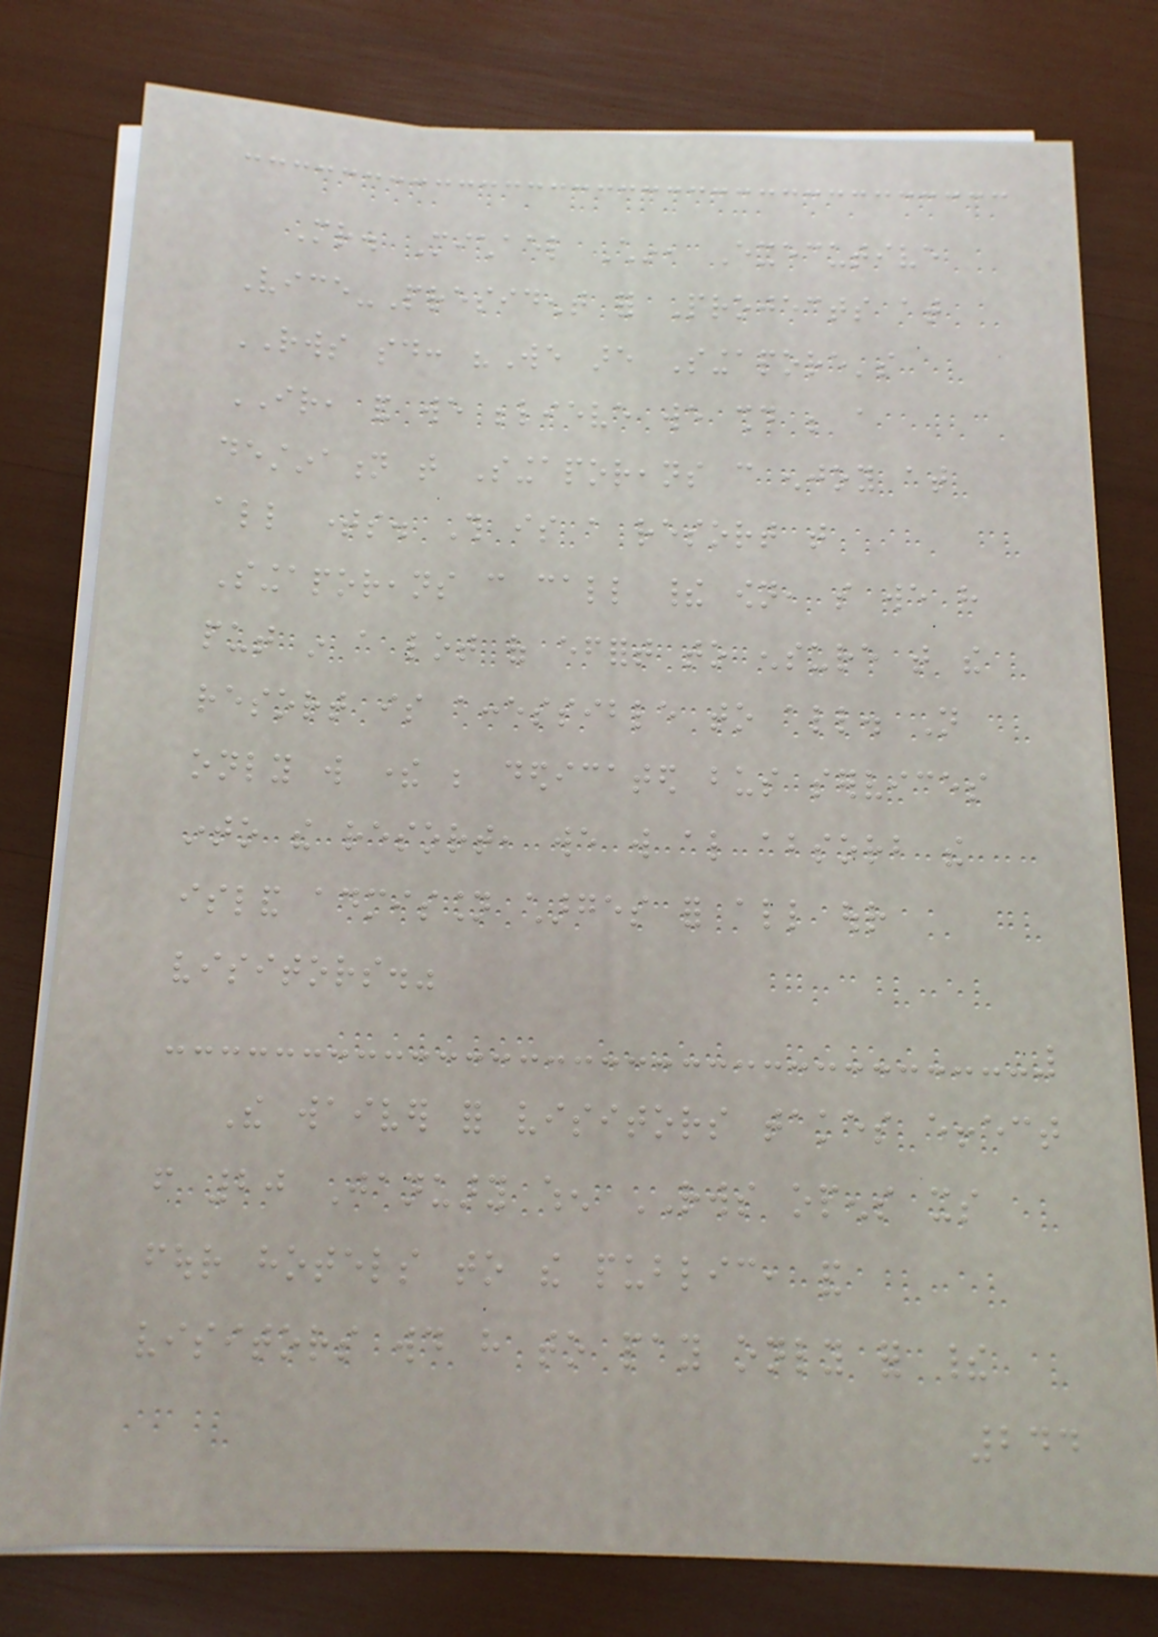Mr. Michael Chin, Executive
Vice-President for Projects at
RWS said: "We are Singapore's
IR, and we believe we should be a
destination that Singaporeans can enjoy at
all times. This is a resort that
Singaporeans can call their own, so we have
put in a lot of effort to ensure that the
resort is accessible to all. Not
only will there be dedicated bus services
into the resort, we will also absorb the
island admission charges for all our
visitors."
The waiver for visitors takes effect
from 20 January when RWS opens its
four hotels to the public, and
visitors would have to pay only for their
244
